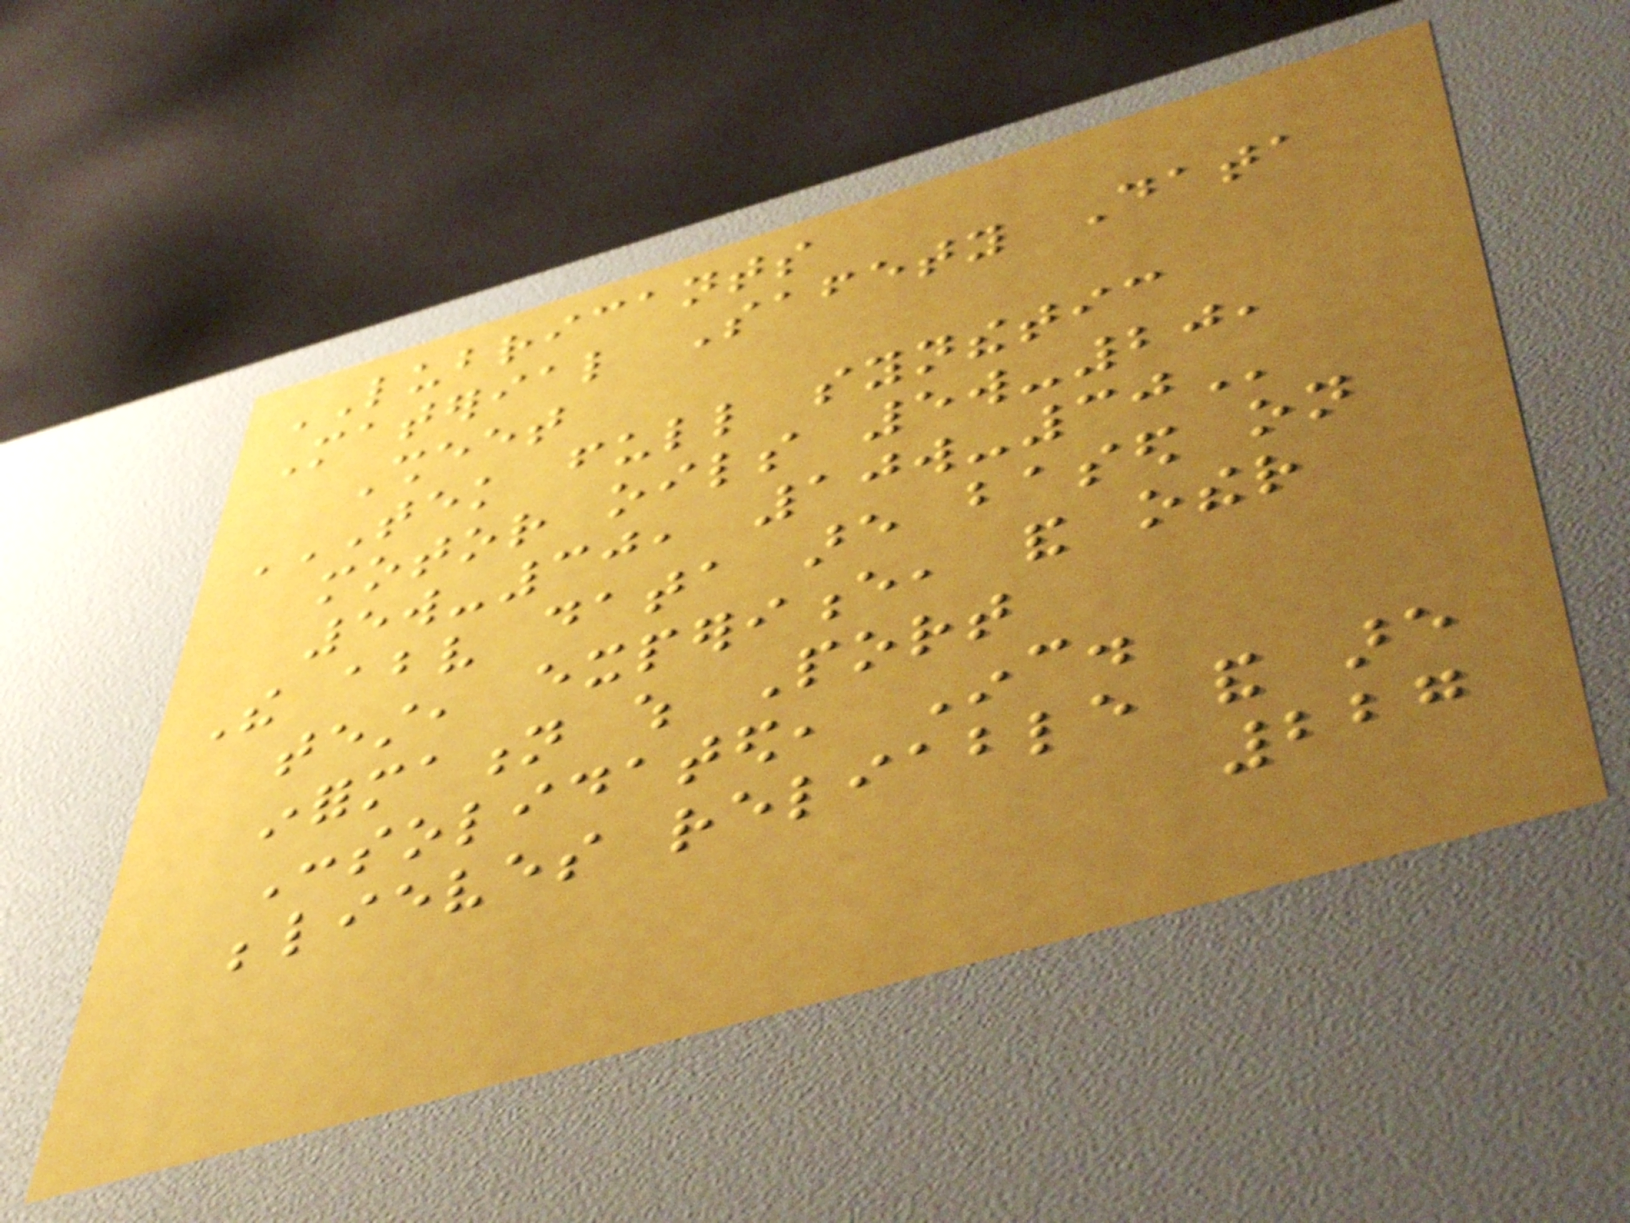LUBRICANTS
Material Safety Data
Sheet
TEK FULL SYNTHETIC
MOTOR OILS 5W-20,
5W-30, 10W-30
The above data are based on
test, experience, and other
information which Port
Consolidated, Inc.
believes reliable and are
227
